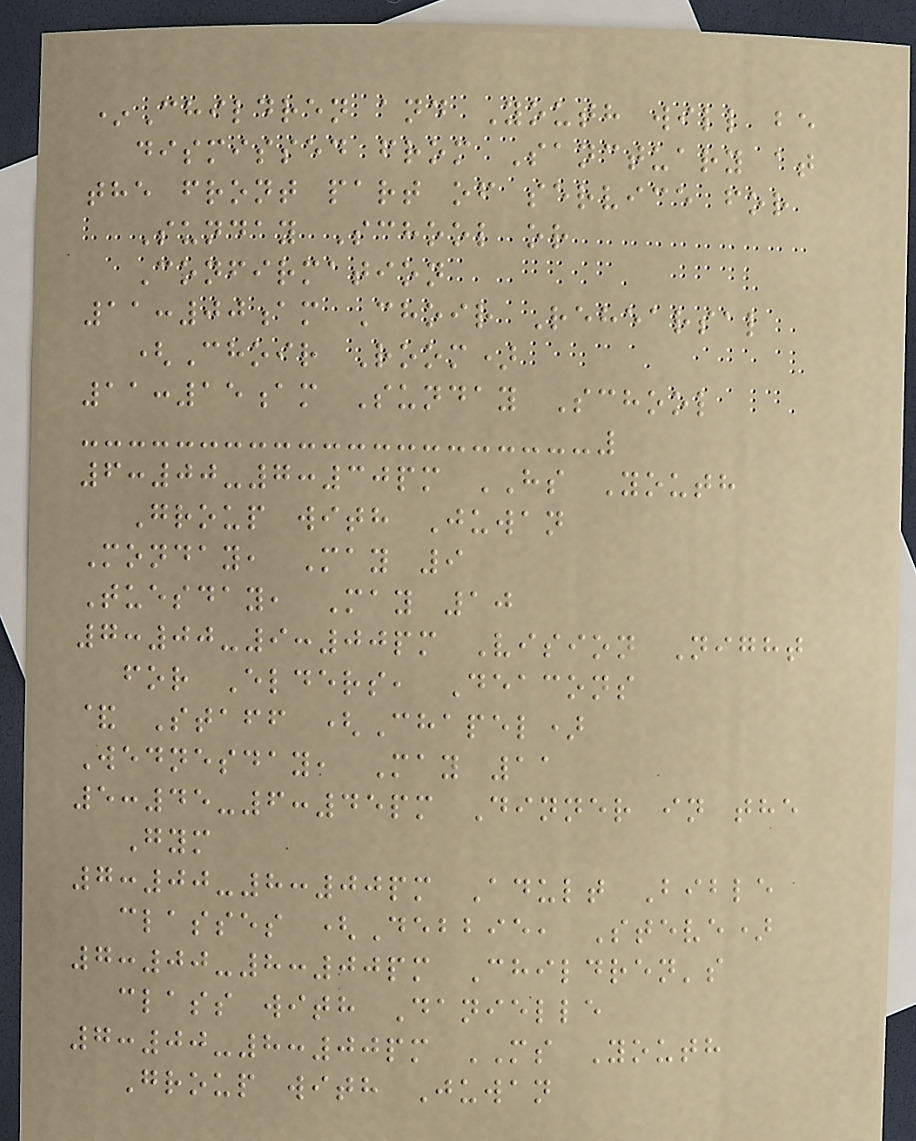*Children and Youth will be
dismissed from Sanctuary at
the front part of service for
Sunday School or
Confirmation
11:00am Choir Rehearsal
(Choir Room)
11:15am Sunday School
6:00-7:30pm HS Youth
Group with Juwan
Monday, May 9
Tuesday, May 10
7:00-9:00pm Vision Night
for Elders, Deacons
& Staff (Chapel)
Wednesday, May 11
5:45-6:45pm Dinner in the
Gym
7:00-8:00pm Adult Bible
classes (Debbie, Steve)
7:00-8:00pm Children's
class with Danielle
7:00-8:00pm MS Youth
Group with Juwan
